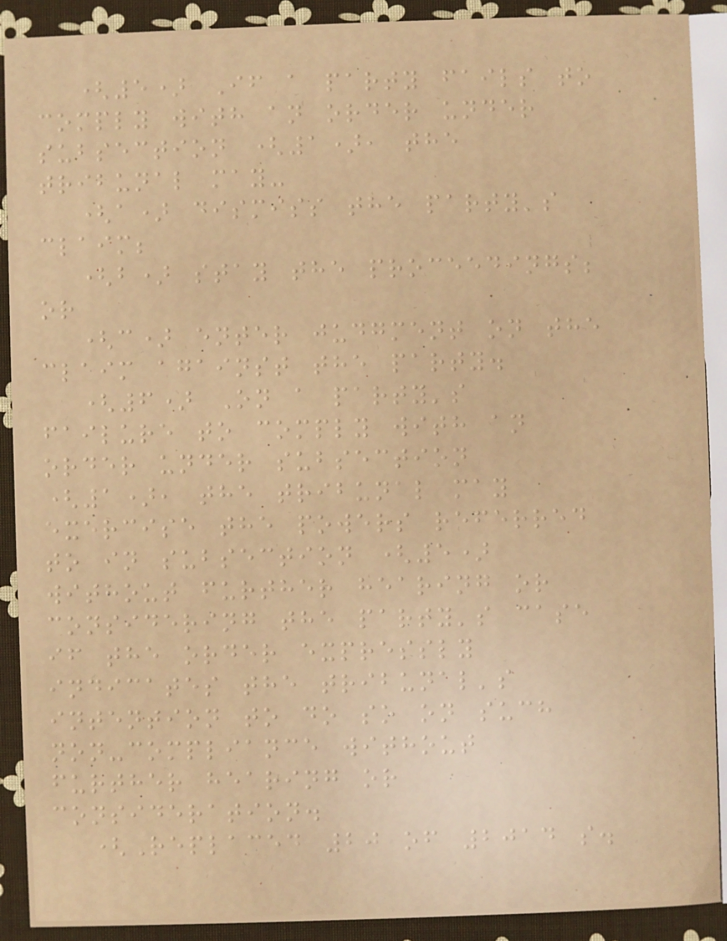(5) If a party fails to
comply with an order under
subsection (1), the
tribunal may-
(a) dismiss the party's
claim;
(b) stay the proceedings;
or
(c) enter judgment on the
claim against the party.
(6) On a party's
failure to comply with an
order under subsection
(1), the tribunal may
exercise the powers referred
to in subsection (5)
without further hearing or
considering the party's case
if the order expressly
indicates the tribunal's
intention to do so on such
non-compliance without
further hearing or
consideration.
(Replaced 20 of 2014 s.
